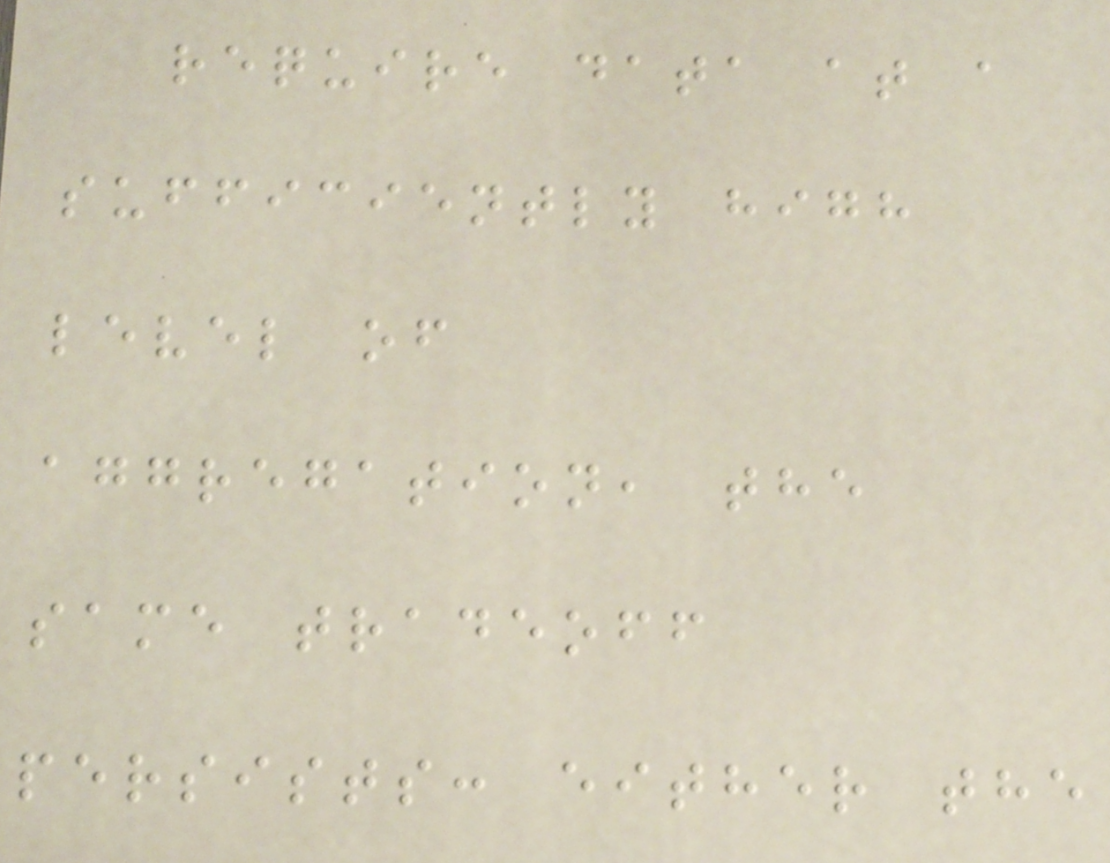require data at a
sufficiently high
level of
aggregation, the
same tradeoff
persists: either the
